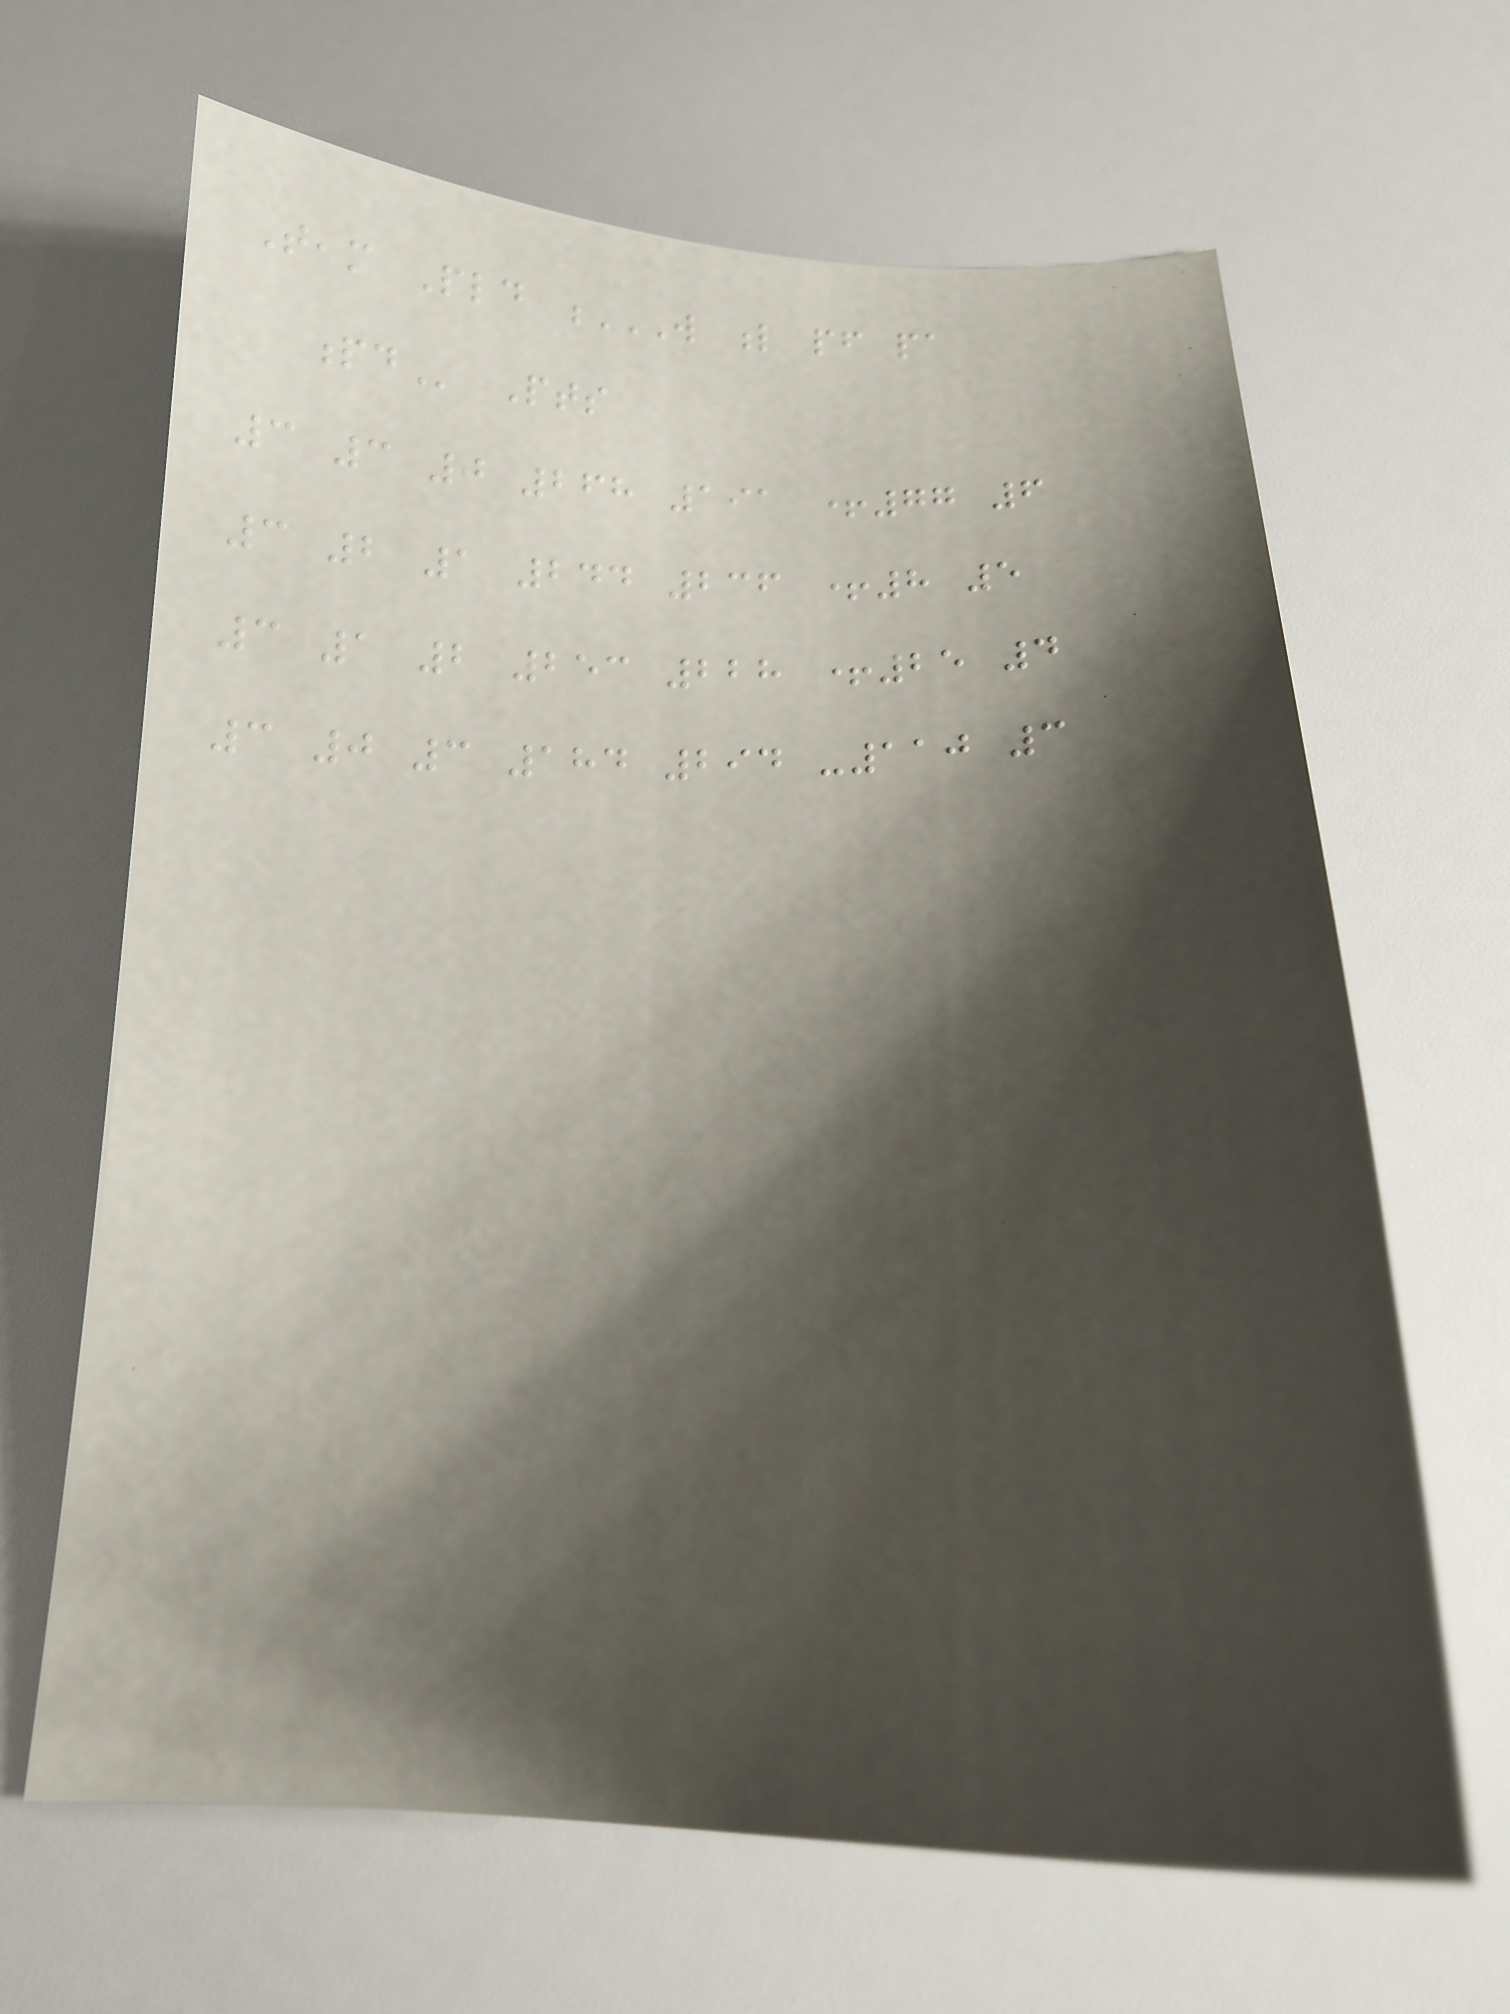Team Pld W L PF PA
PD Pts
3 3 0 268 191 +77 6
3 2 1 244 236 +8 5
3 1 2 253 228 +25 4
3 0 3 184 294 -110 3
